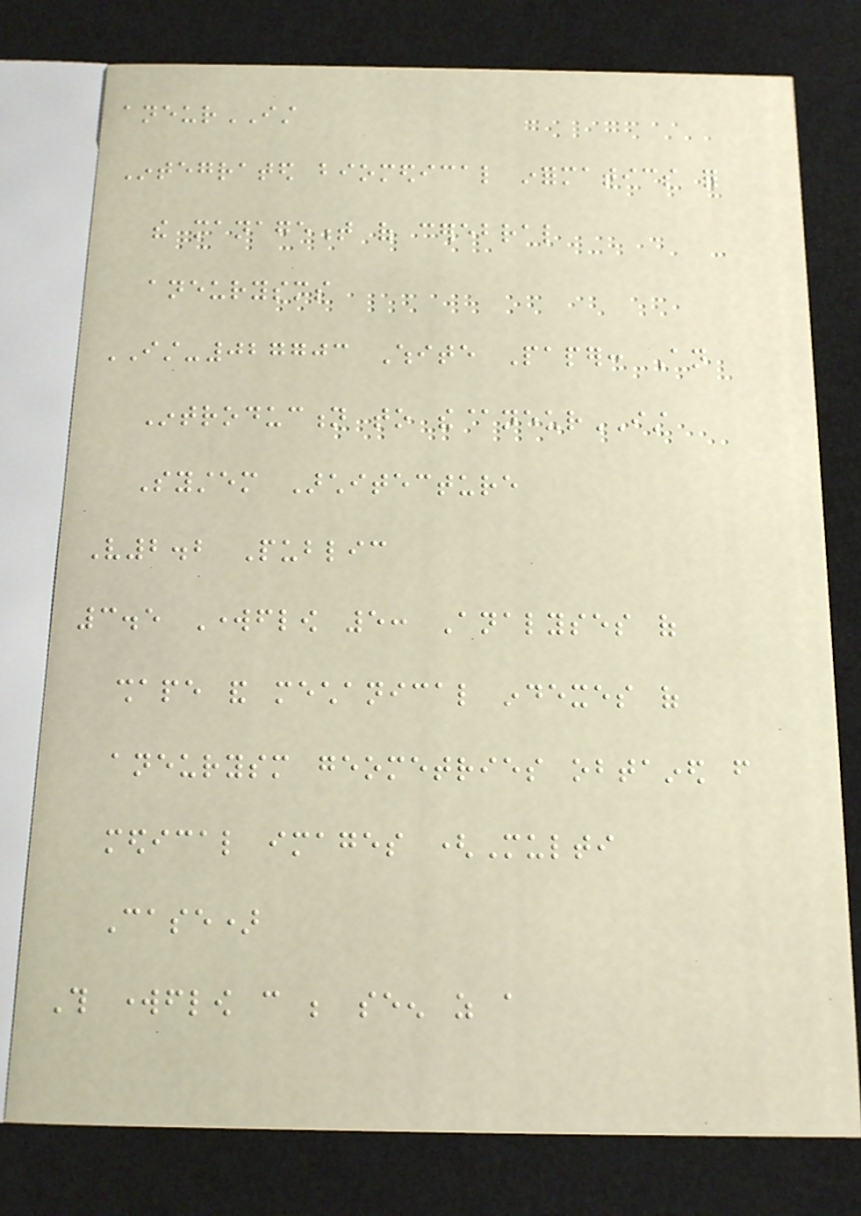aneurIST
Integrated biomedical informatics for
the management of cerebral
aneurysms
IST-027703 White Paper: An
Introduction to the@neurIST
System Architecture
V2.2 Public
3.5 Workflow 5: Analyses of
shape and mechanical indexes of
aneurysm geometries obtained from
medical images (Multi
Case)
This workflow can be seen as a
